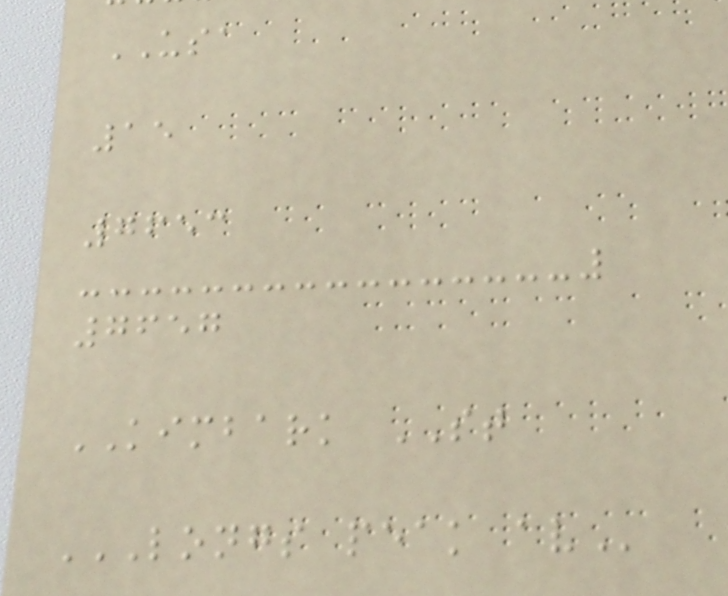USA
15
7653
7657
KIMBARK ST
LONGS PEAK AV
